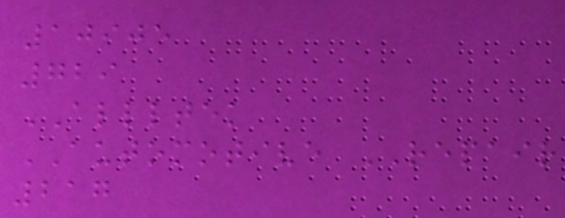10905
729
ALLLTEK
AUTOMOTIVE REPAIR
217
